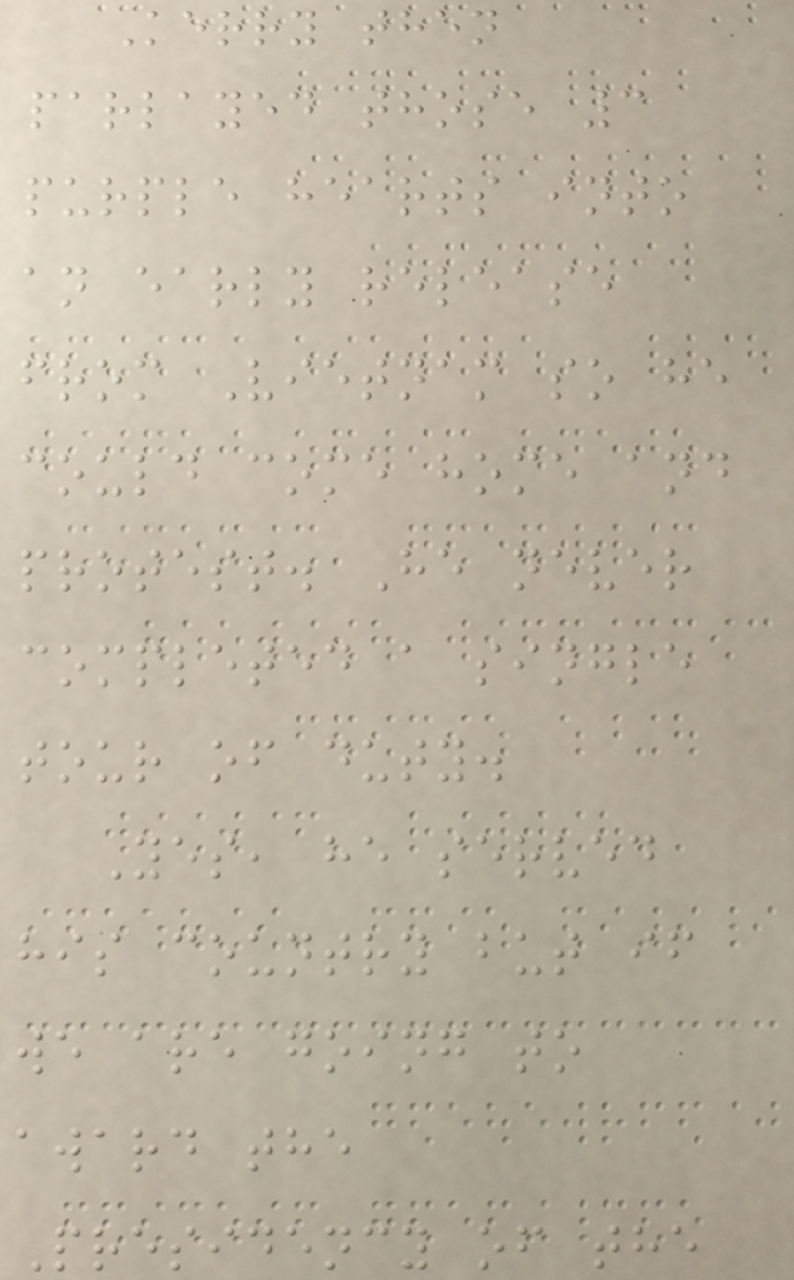Kerry then
parlayed those 3
purple hearts into
an early release
from Vietnam so he
could come home and
protest. He never
completed a single
tour of duty.
Yes, he served
his country but if
we are going to
award the
Presidency of the
